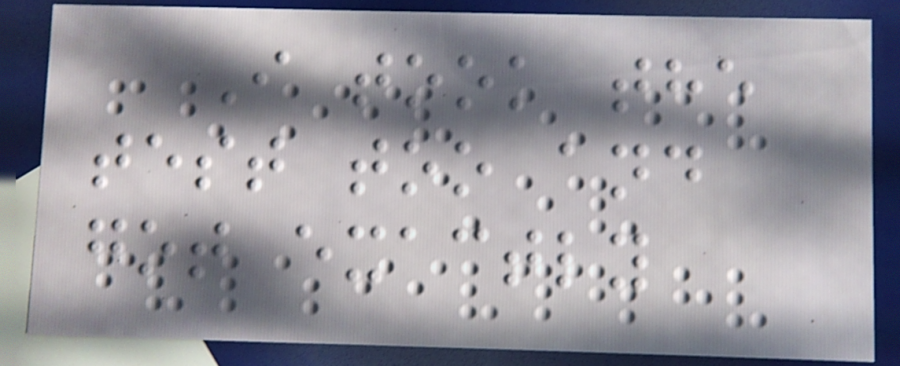I took the
test too and
got exactly
